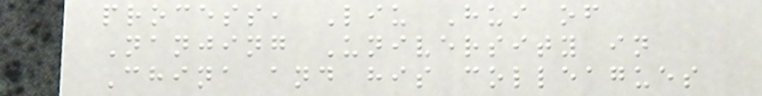process, Liu Hui of
Nanjing University in
China and his colleagues
